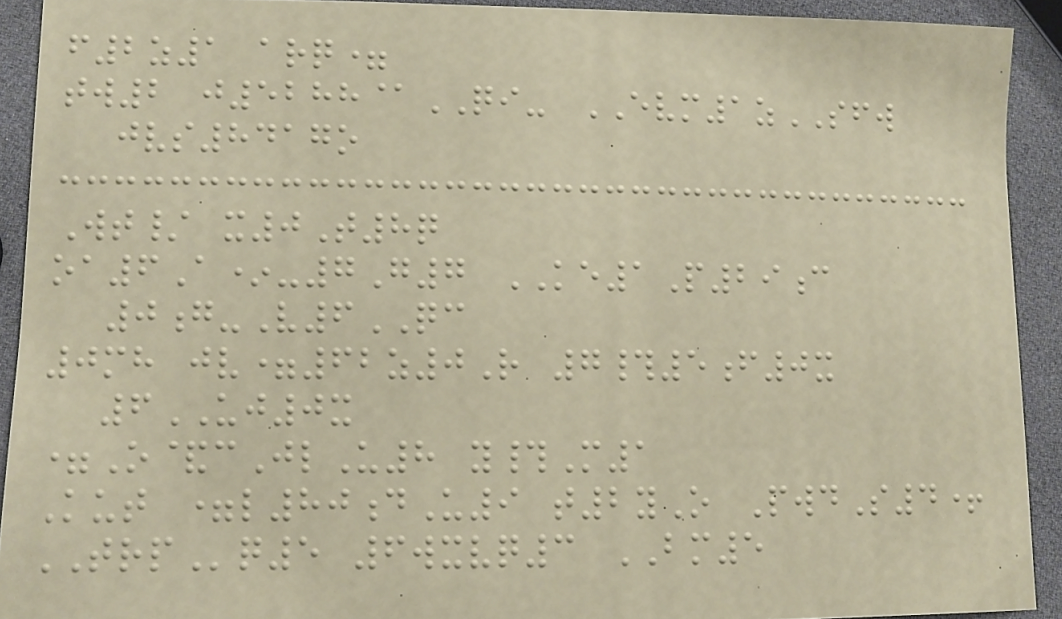f2z1 arq=
tw2 j5288@QI- EVM1zSFW
jvs8417o
Wt/ x0T8q
oa6A*-7G7 KE1P29c
0g-V6QC
0mh jv=62z0R 7#5f0x
6UJ0x
=O&cJlU8 y#M1
Kut =l80dU9 t2yO PwdS4+
TRPq5 6wxvq3 BM5
